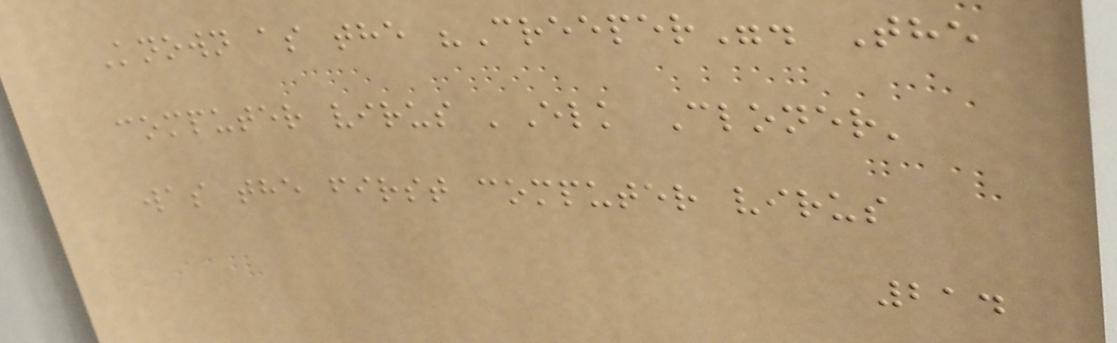Known as the "Creeper". The
computer virus 'Elk Cloner'
was the first computer virus
214
